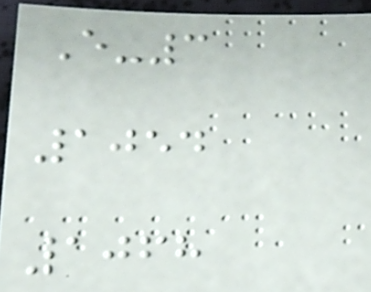E-3
1054
1068
